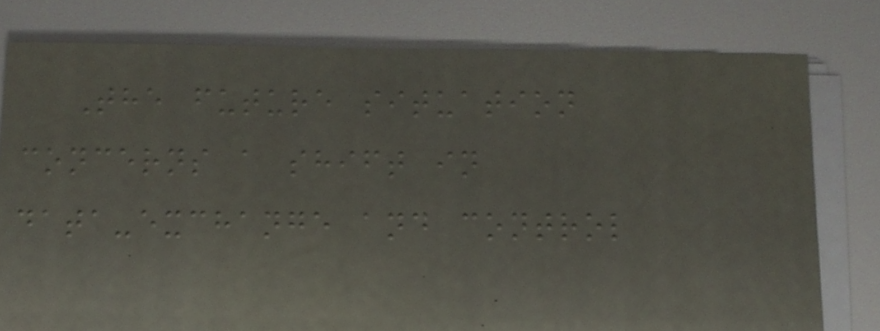The future situation
concerns a shift in
data-exchange and control
